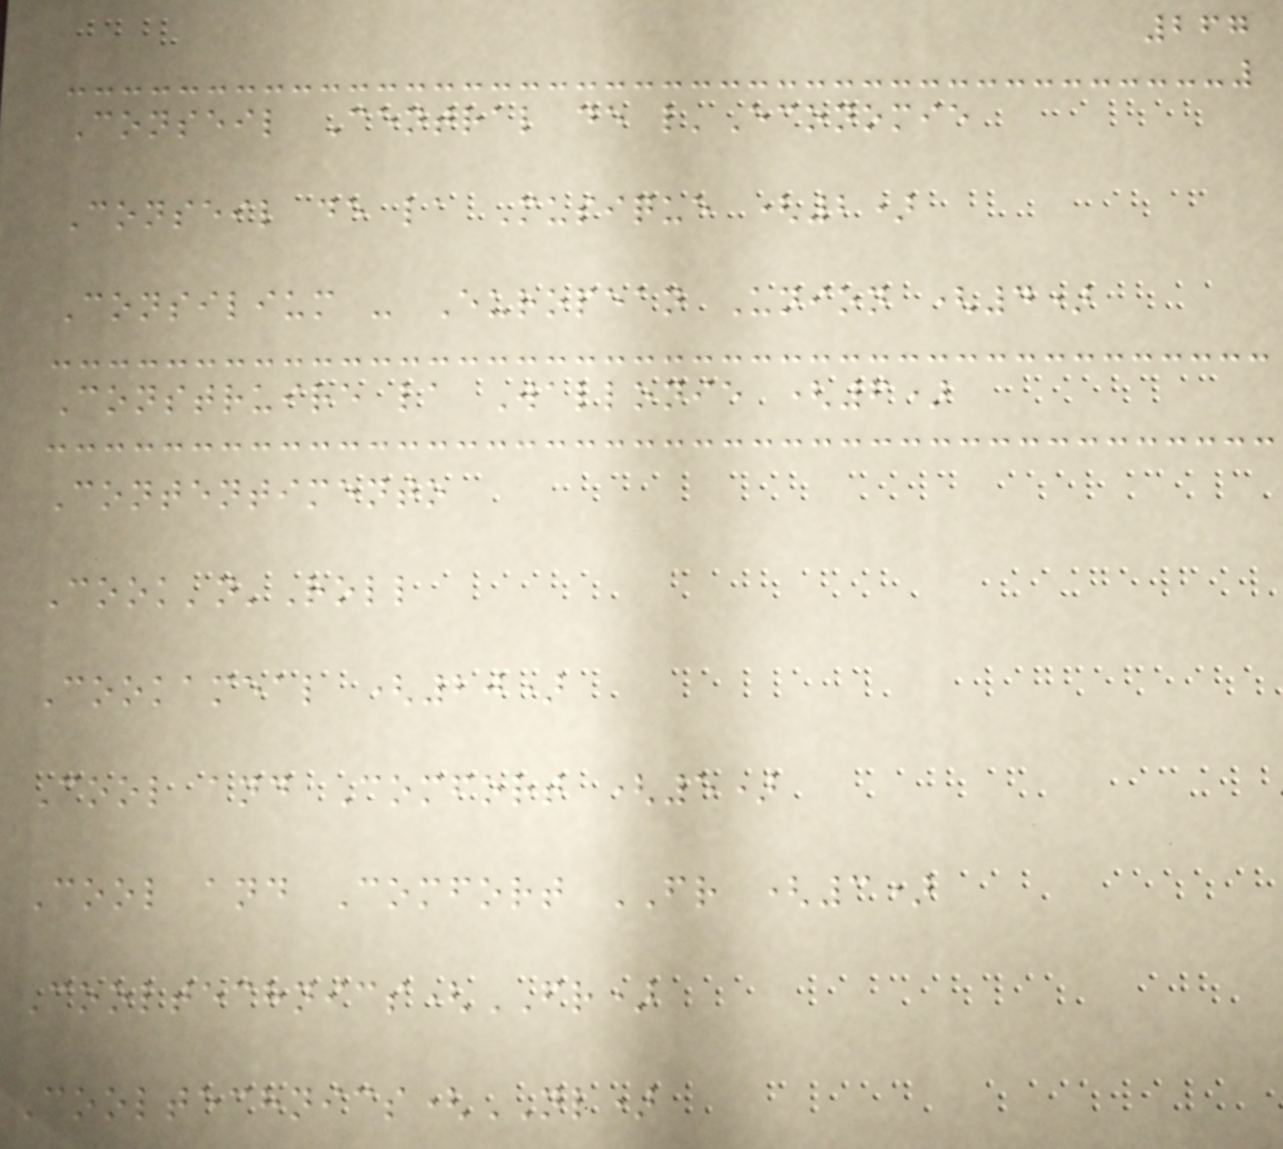267
Conseil Central de l'Economie
Conseil de la Musique (2)
Consilium - European Union (4)
Construire la Wallonie (6)
Contentimento
Cook'n'Roll
Cookameal (20)
Cool and Comfort (5)
Cool and Comfort FR (3)
Cooltechnics(FR)
Cooltechnics(NL)
